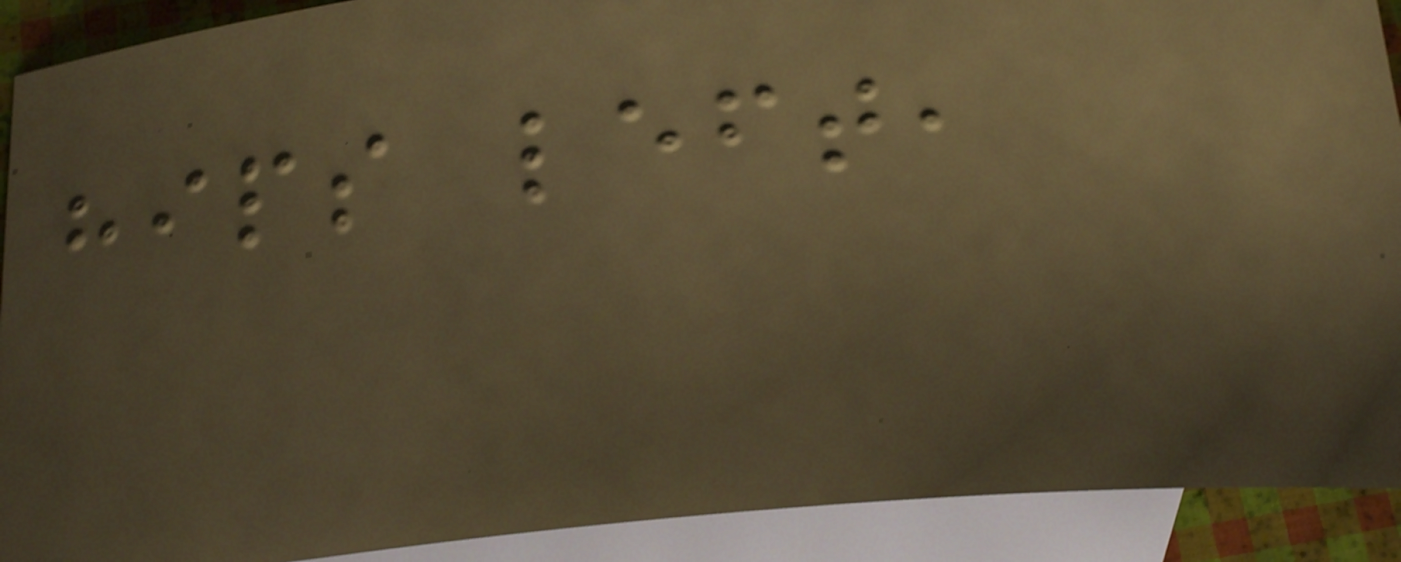hips left,
